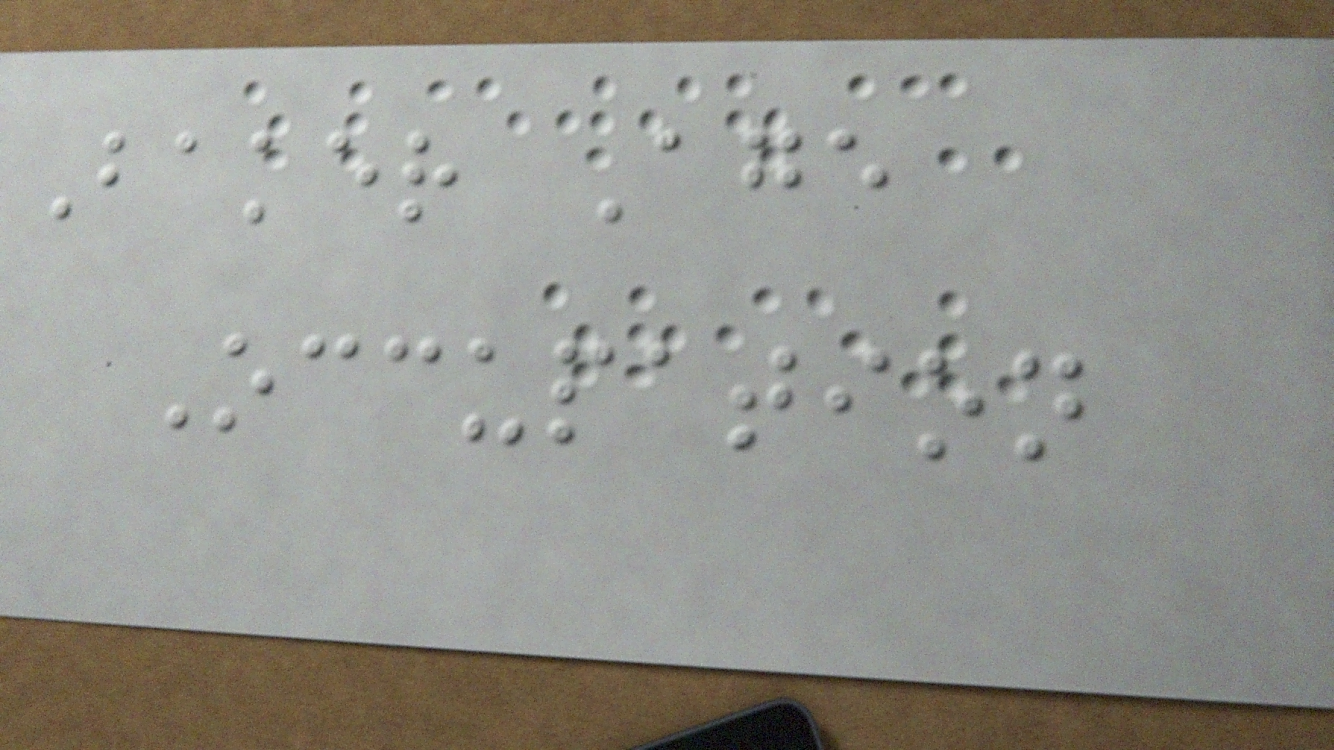Baker Age
Occupation
